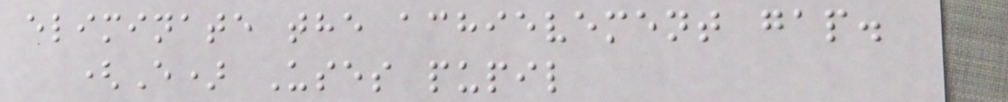eliminate the achievement gap.
(E) Uses pupil
